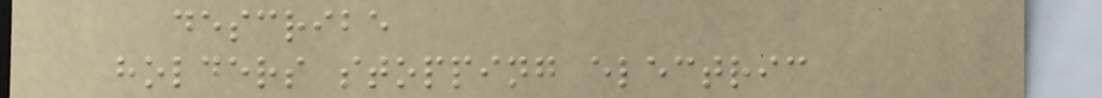describe
holders stopping electric
